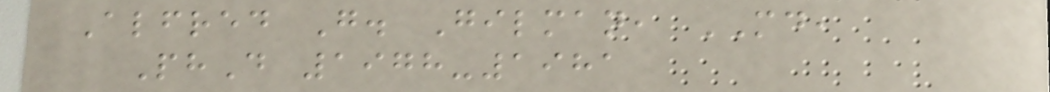Alfred G. Gilman, MD,
PhD 1978-1981
